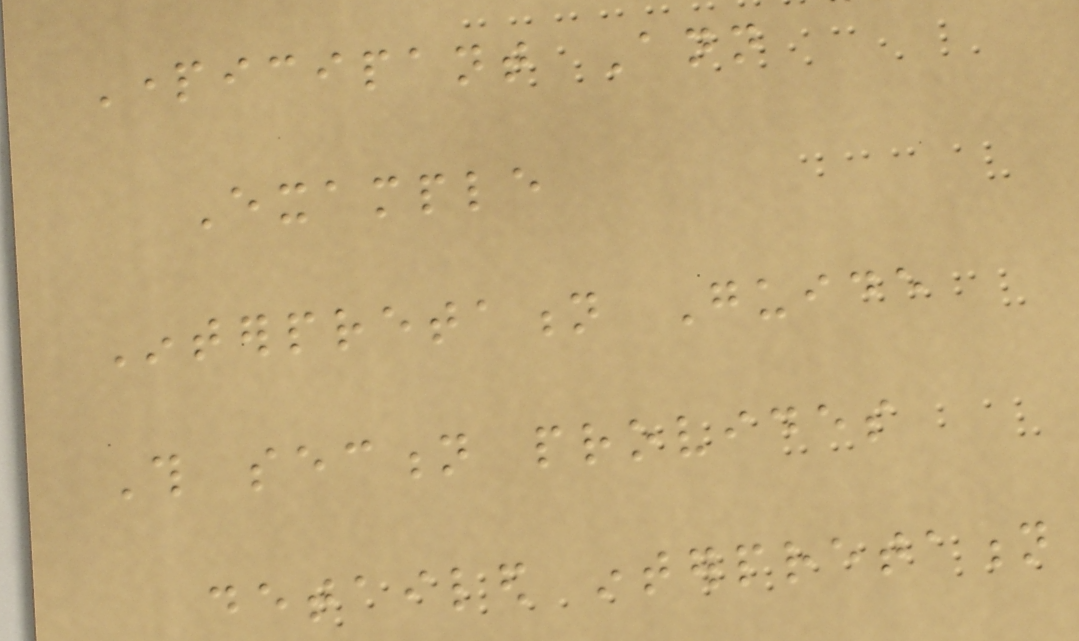Participant Ann
Example
Interpretation Guide
This section provides
detailed interpretation
